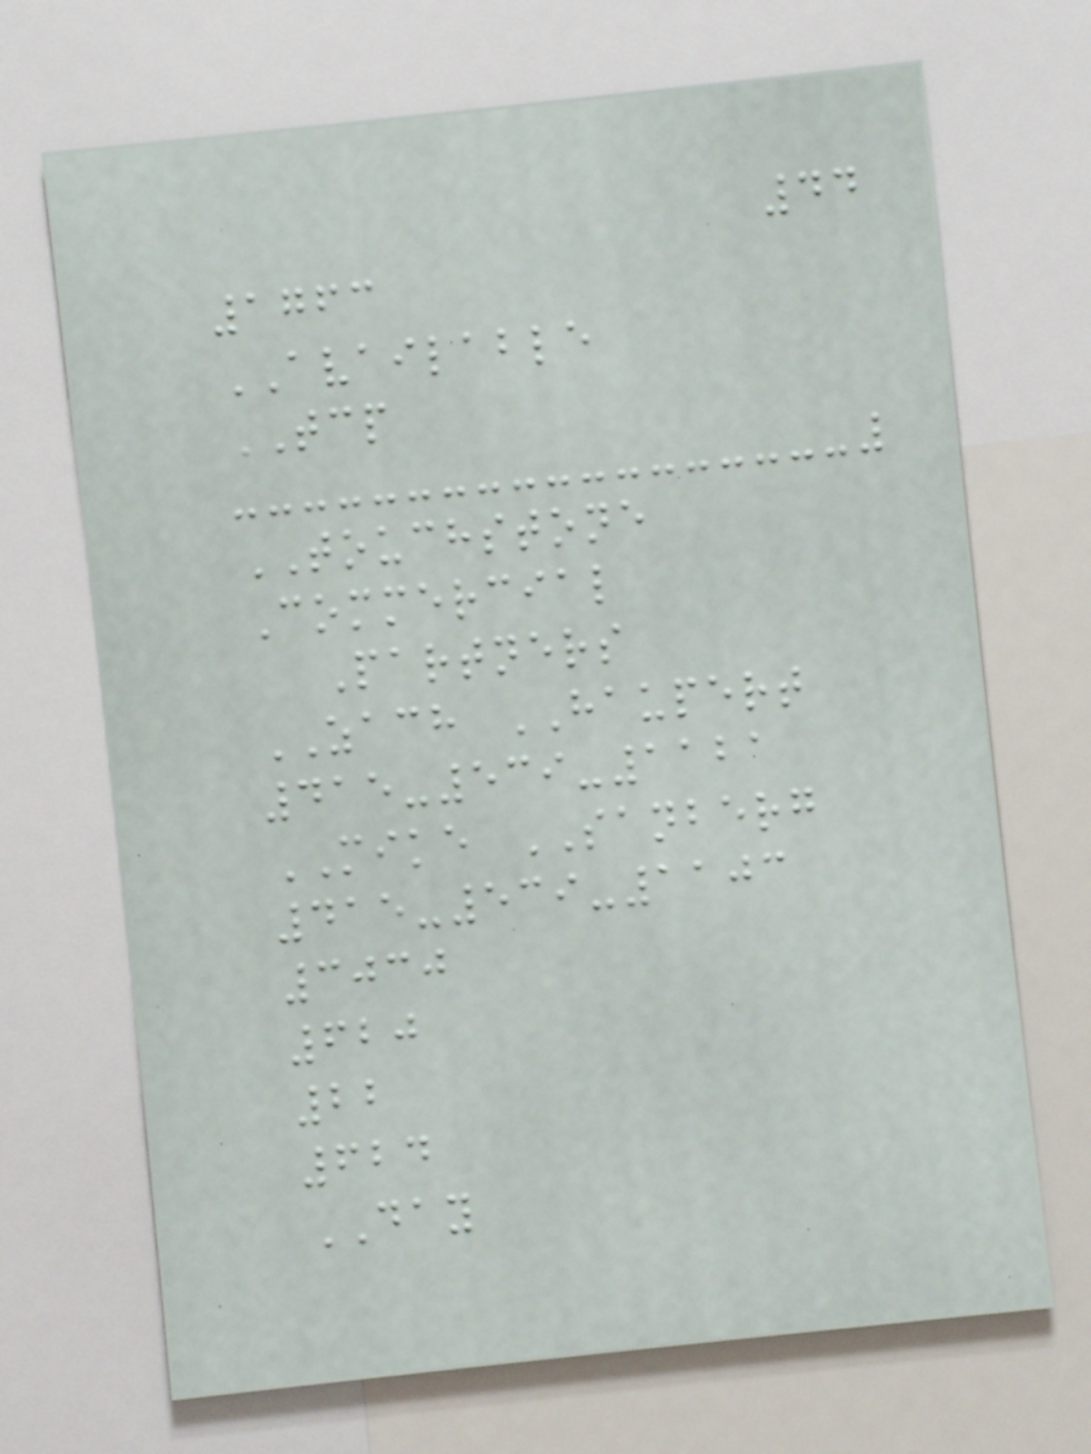44
1763
AVAILABLE
TCP
TOUCHSTONE
Commercial
Partners
ZACH HAUPERT
415-539-1121
MIKE SANBERG
415-539-1103
3030
620
22
624
DAY
